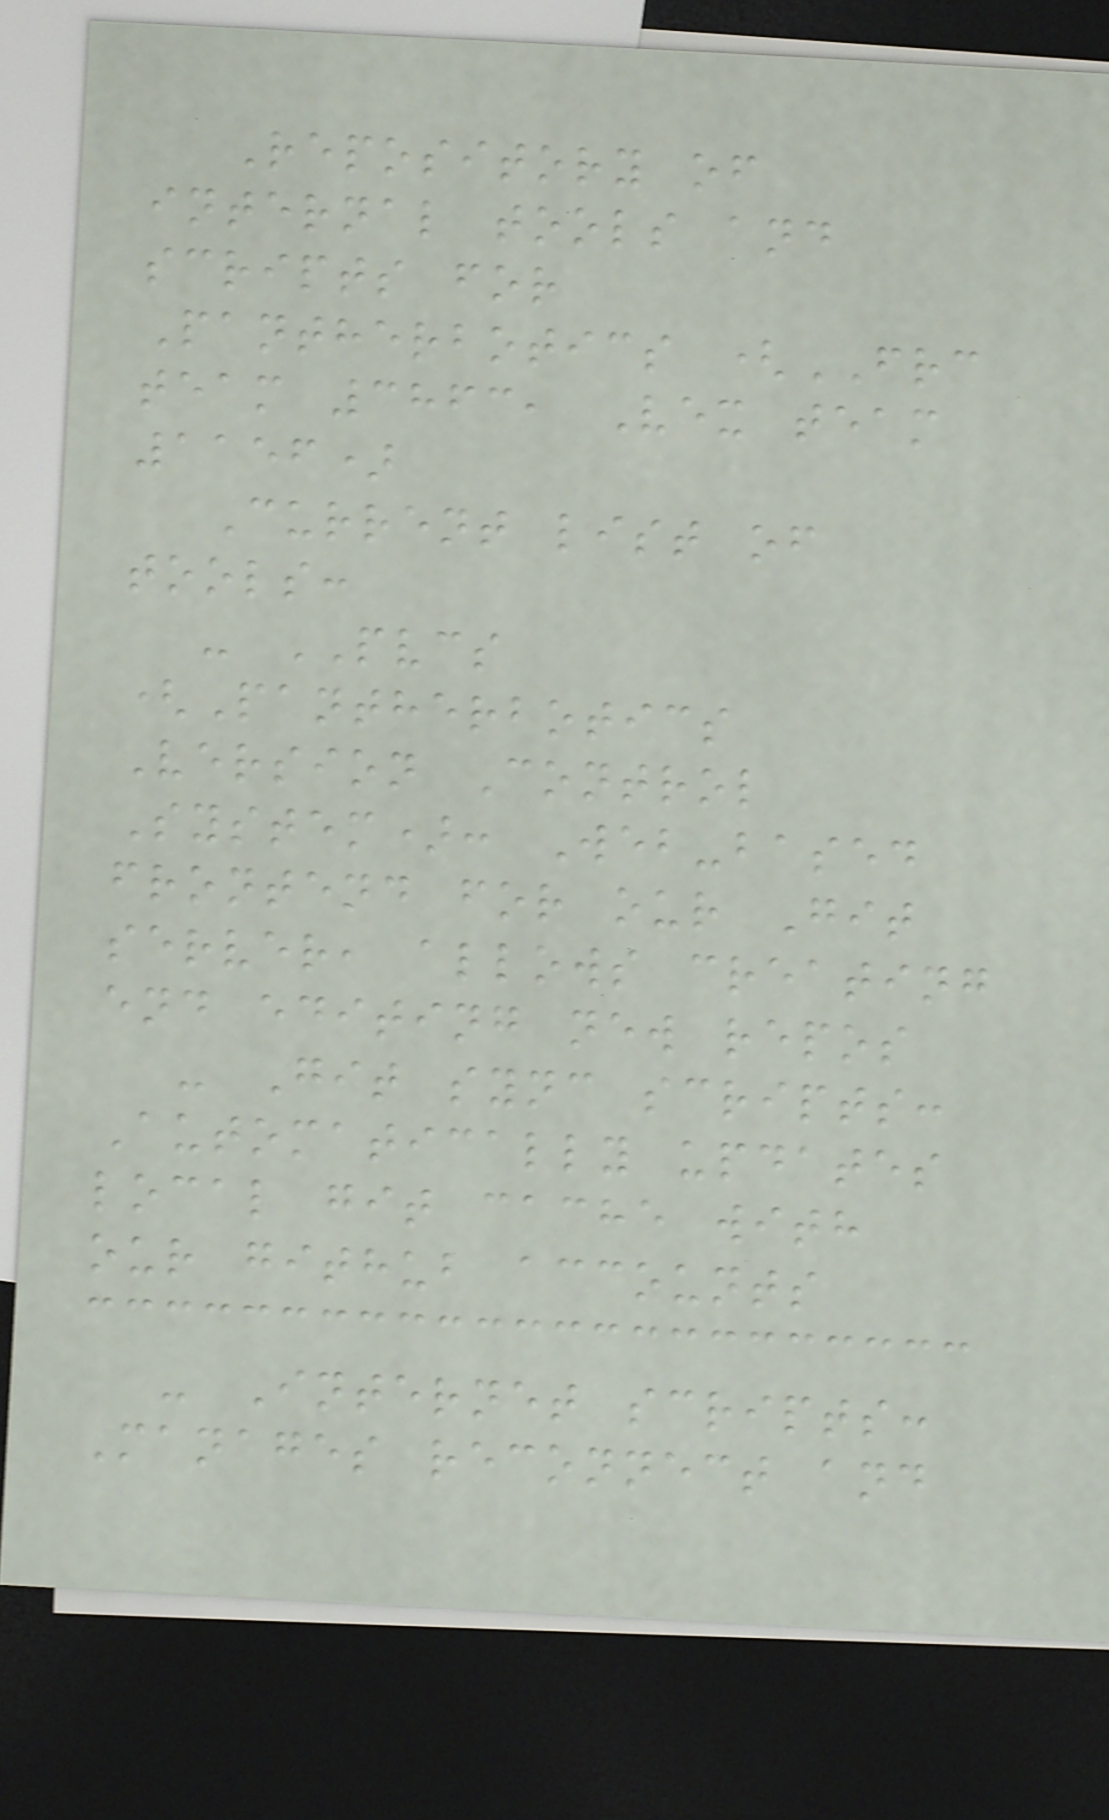Repository of
internal tools and
scripts for
Pantherbotics (FRC
team 3863, Vex team
1156)
Current list of
tools:
- PVCS
(Pantherbotics
Version Control
System): Web-based
frontend for our Git
server, allows creating
end editing new repos
- Git sync scripts:
Automatically updates
local git cache with
our github accounts
- Internet scripts:
Manages reconnect and
